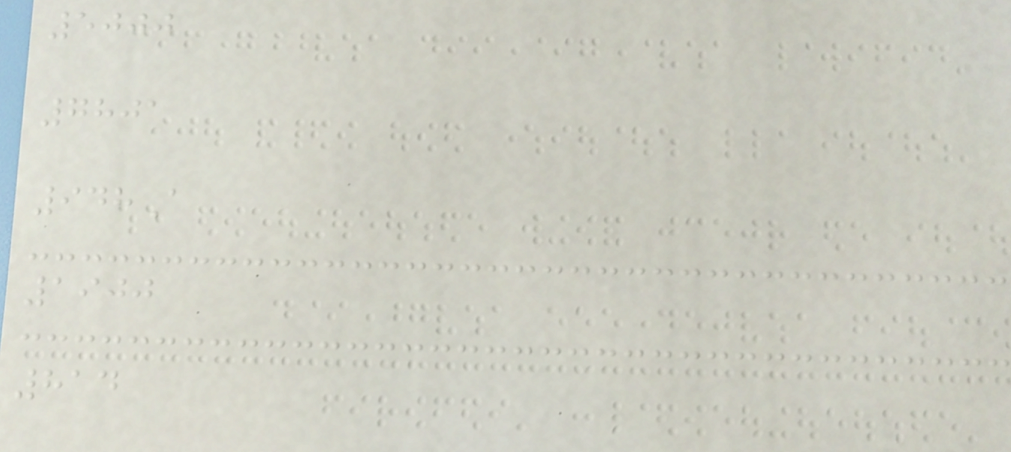5000
7801
948A
1900
814
